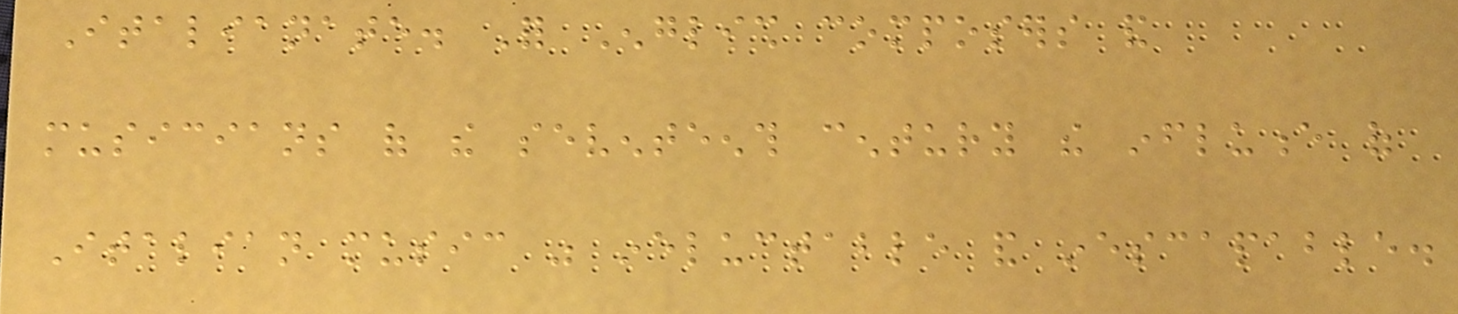Italianate. For English composers and
musicians of the seventeenth century the influence of
Italian music was ineluctable and inescapable.
